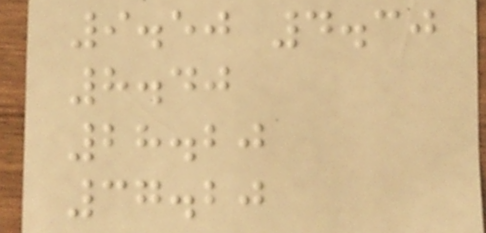9.50 4.30
8.40
28.20
37.20
